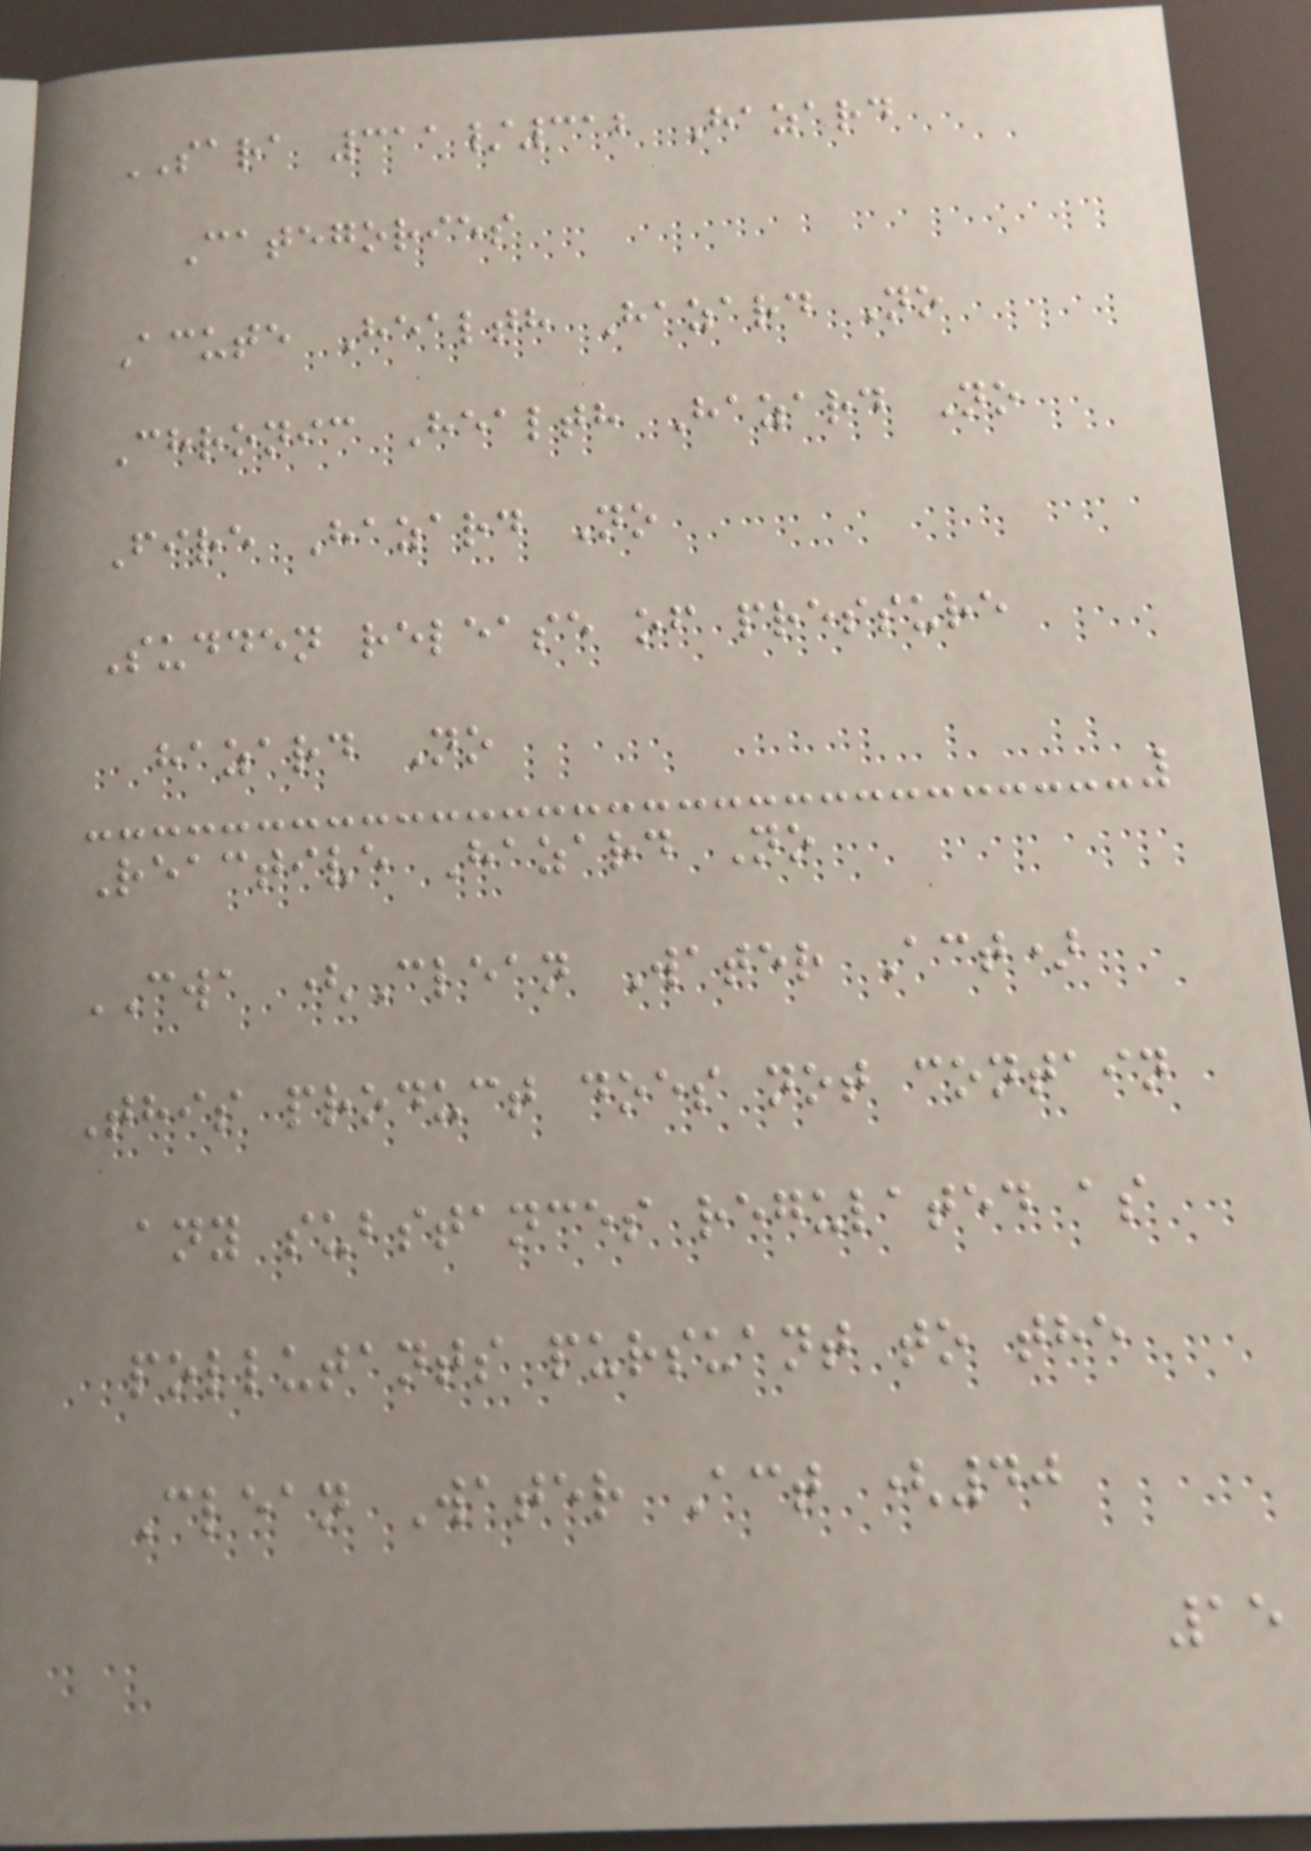SARA 311/312 Hazard
Categories
Acute Health Hazard No
Chronic Health Hazard No
Fire Hazard No
Sudden release of pressure
hazard No
Reactive Hazard No
CWA (Clean Water Act)
This product does not contain
any substances regulated as
pollutants pursuant to the
Clean Water Act (40
15
